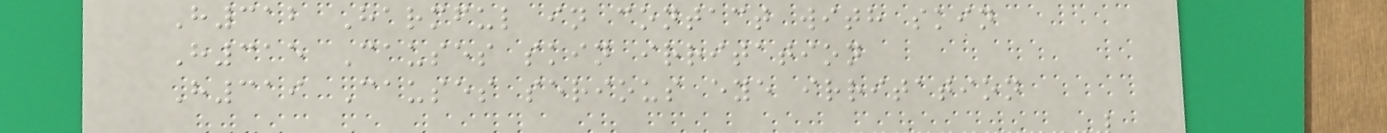H312 Harmful in contact with skin
H315 Causes skin irritation
H319 Causes serious eye irritation
